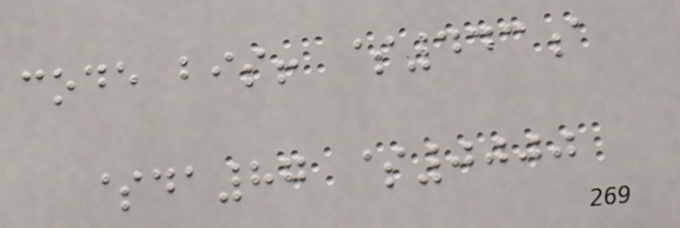code bis! $443a
$da87 $0000
